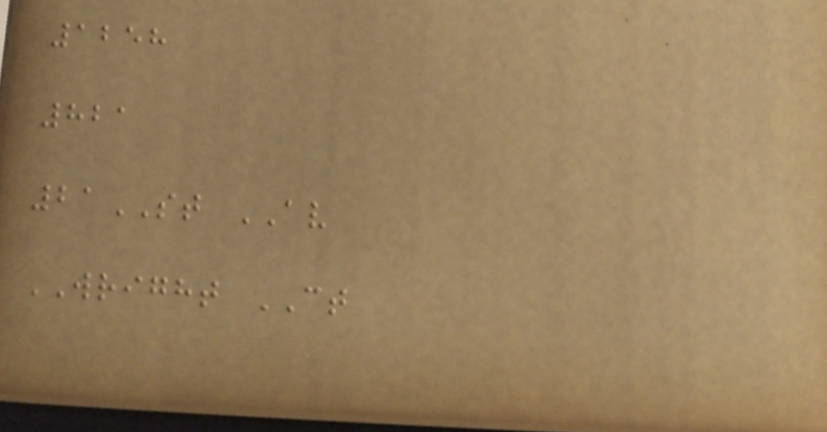1258
821
21ST AV
WRIGHT CT
